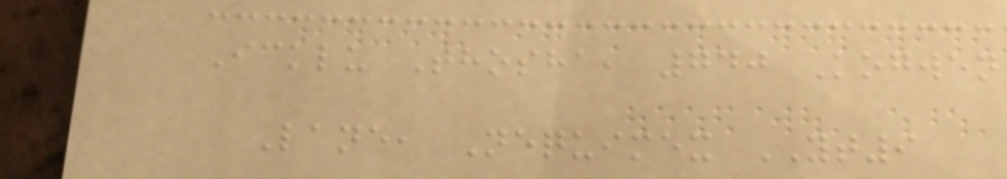Icklu Thosha, 740 Kogwen
Lane, Nequimex YT9
